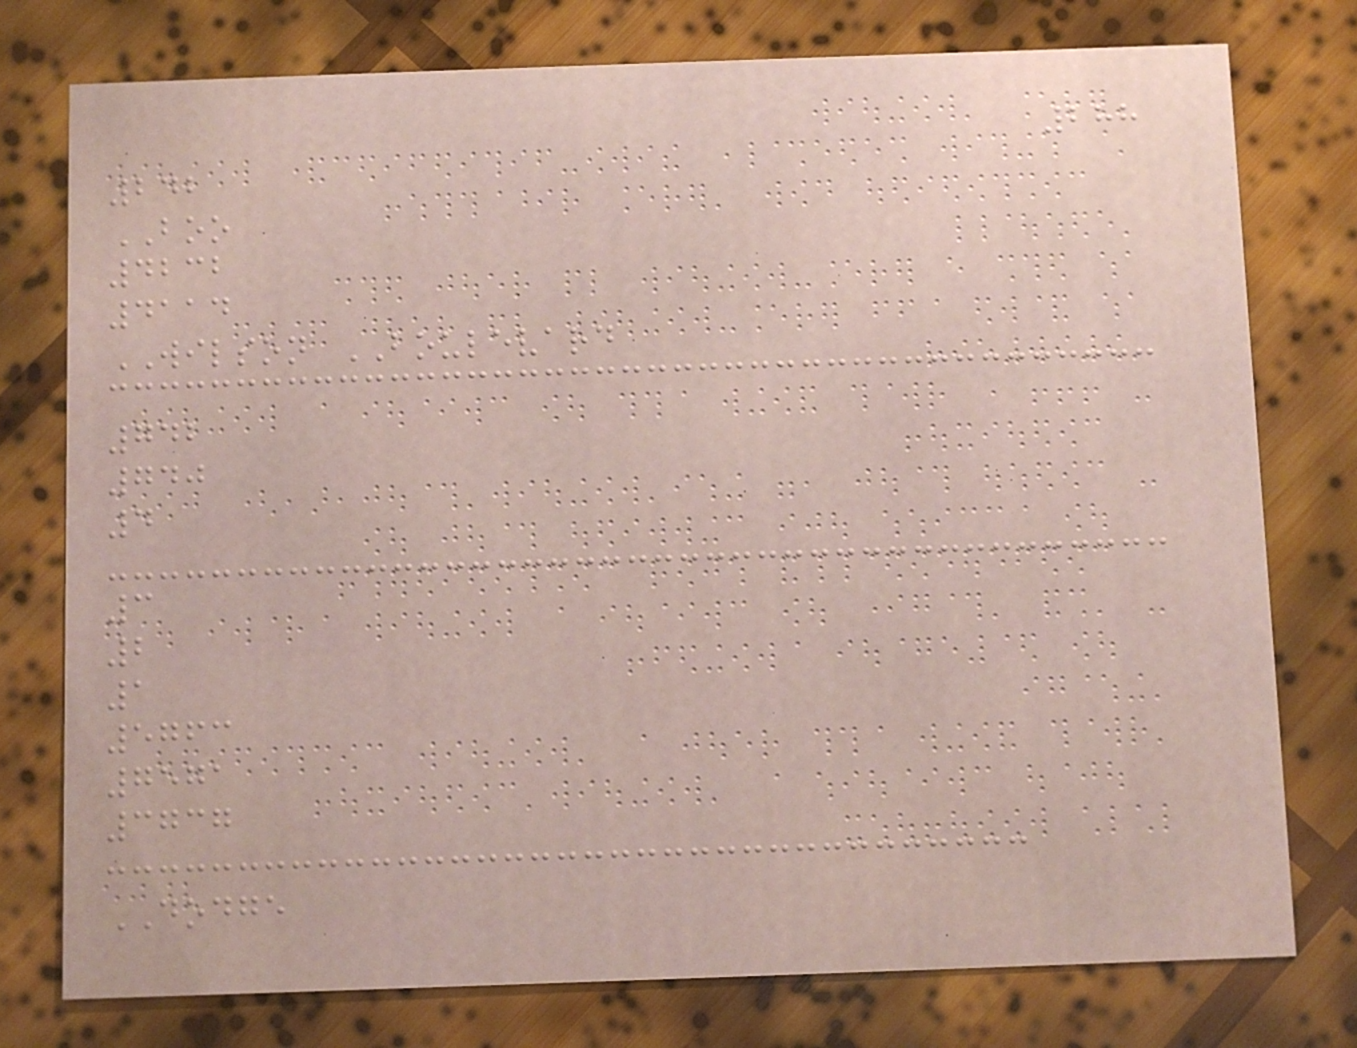288
242
BOO
4232
4114
WILSON BOULEVARD
742
740
4
3
2
1
5763
7571
3737
DODGE
